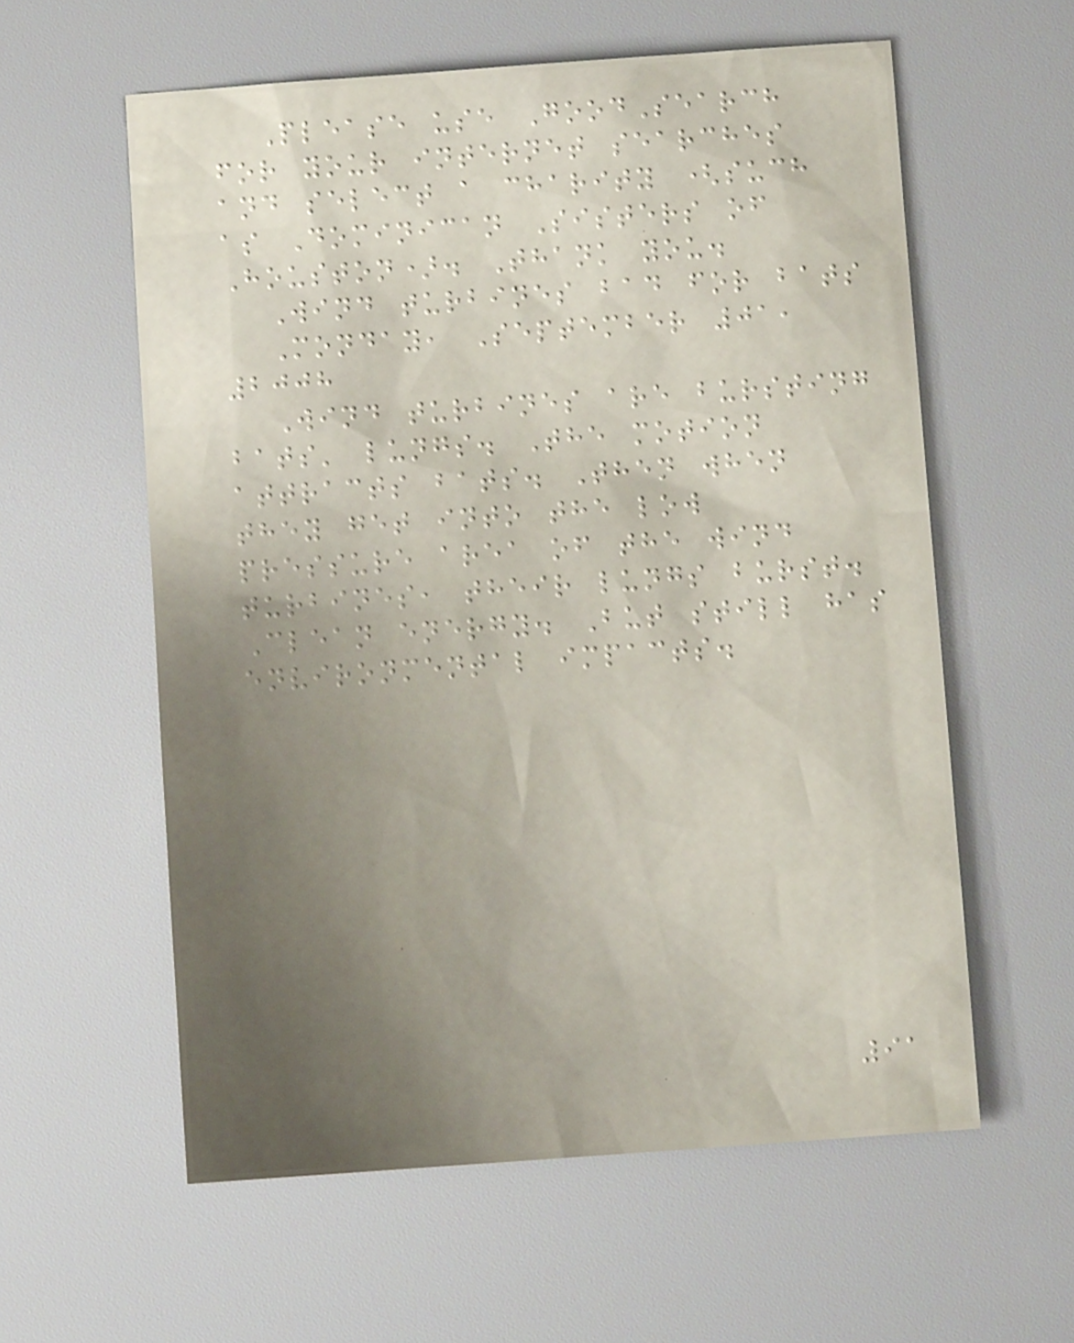Please use GoodSearch
for your internet searches
and select a charity (such
as Dominican Sisters of
Houston). Thank you.
Wind turbines bad for bats
Monday, September 01,
2008
Wind turbines are bursting
bats' lungs. The motion
attracts bats. Then when
they get into the low
pressure area of the wind
turbines, their lungs burst.
Clean energy. But still has
environmental impacts.
91
